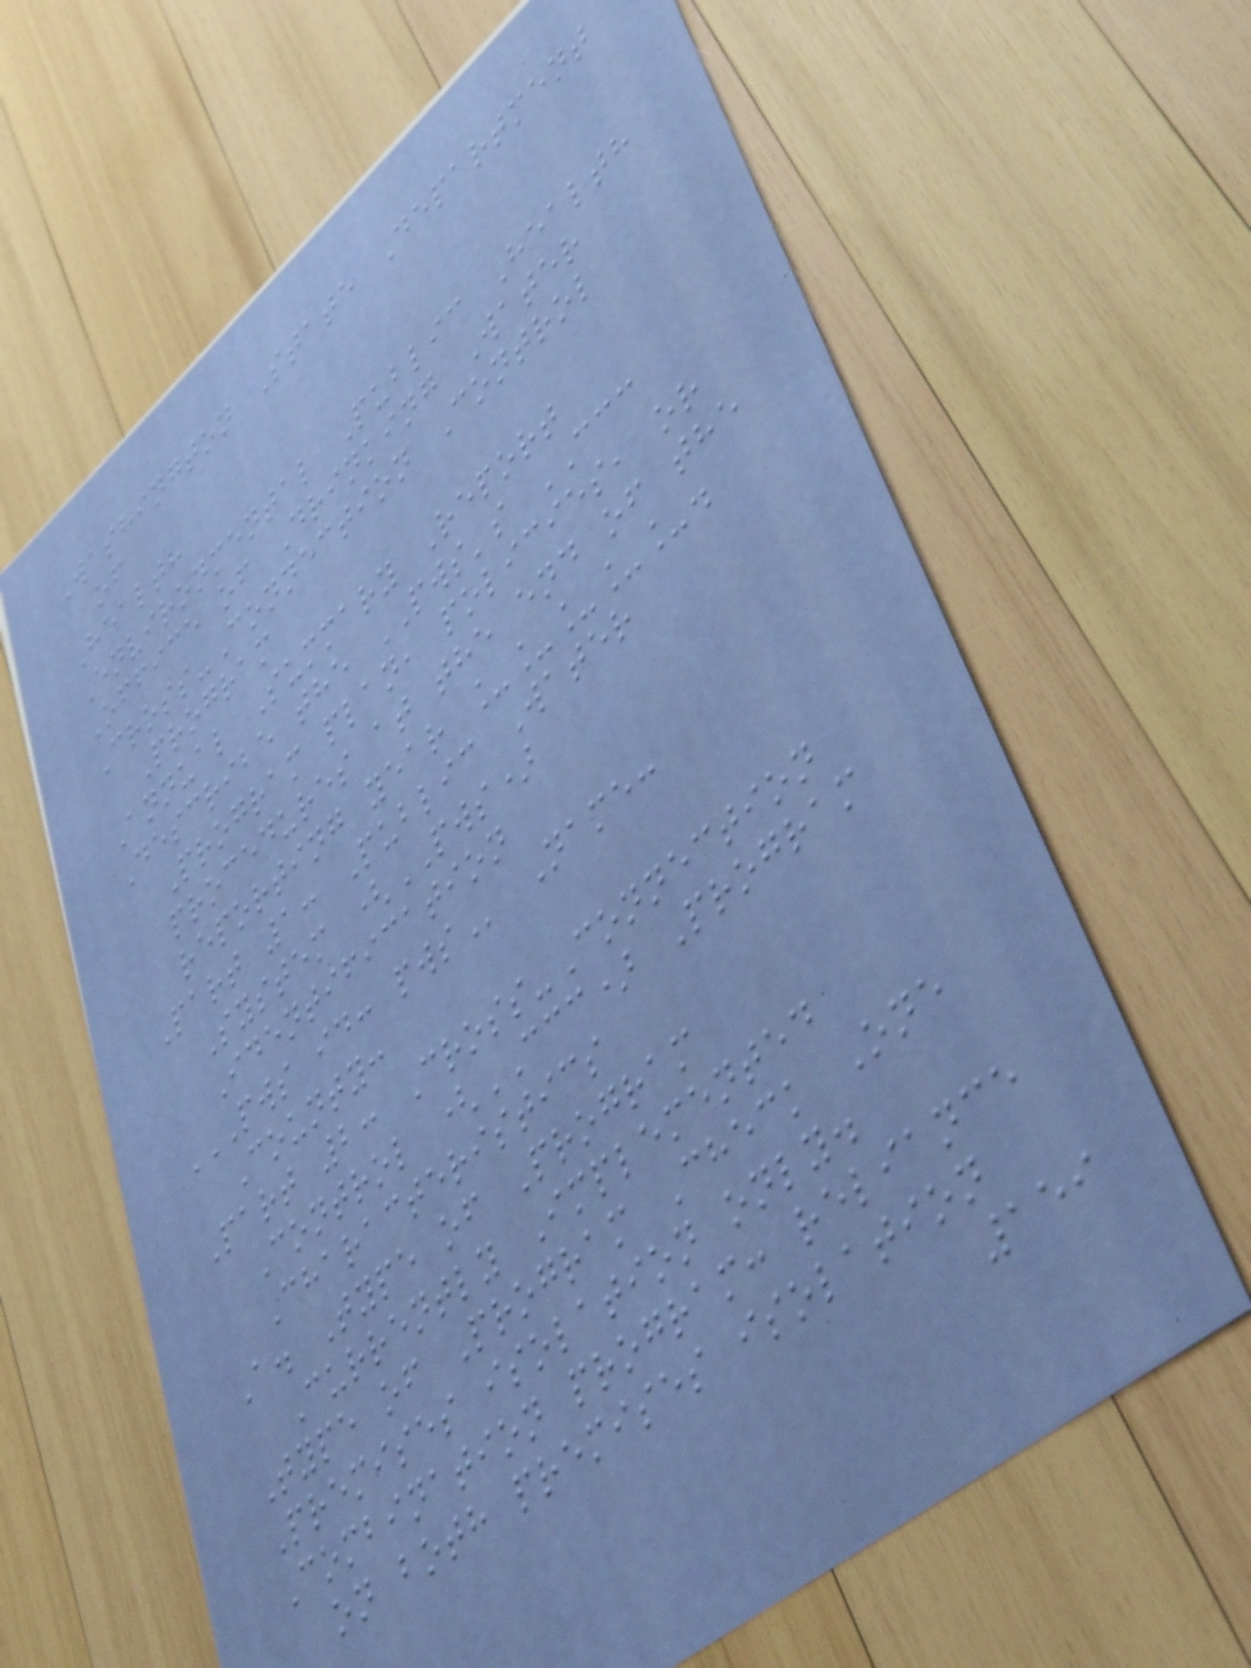Washington State Department
of
Health
Environmental Public Health
Office of Drinking Water
Cross-Connection Control
Program
Annual Summary Report
Describe the PWS's CCC
Program plan, policies, or
procedures at the end of the
reporting year _____.
Part 1: Public Water
System (PWS)
Identification
PWS ID: PWS Name:
County:
Part 2: Cross-Connection
Control (CCC) Program
Characteristics
A. Type of Program
Currently Implemented
Type of Program Check One
Premises isolation only.
Combination program: reliance
on both premises isolation
159
